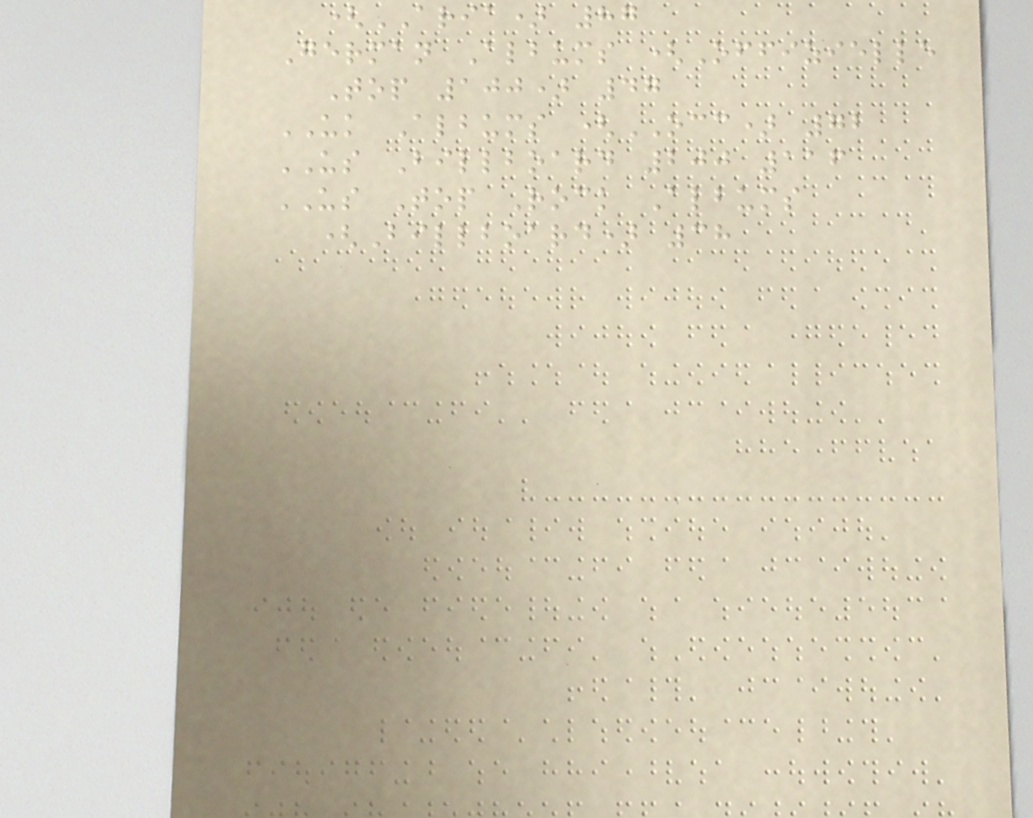(ARIA) 87
German Albums (Offizielle
Top 100) 47
UK Albums (OCC) 72
US Billboard 200 116
US Top Rock Albums
(Billboard) 38
